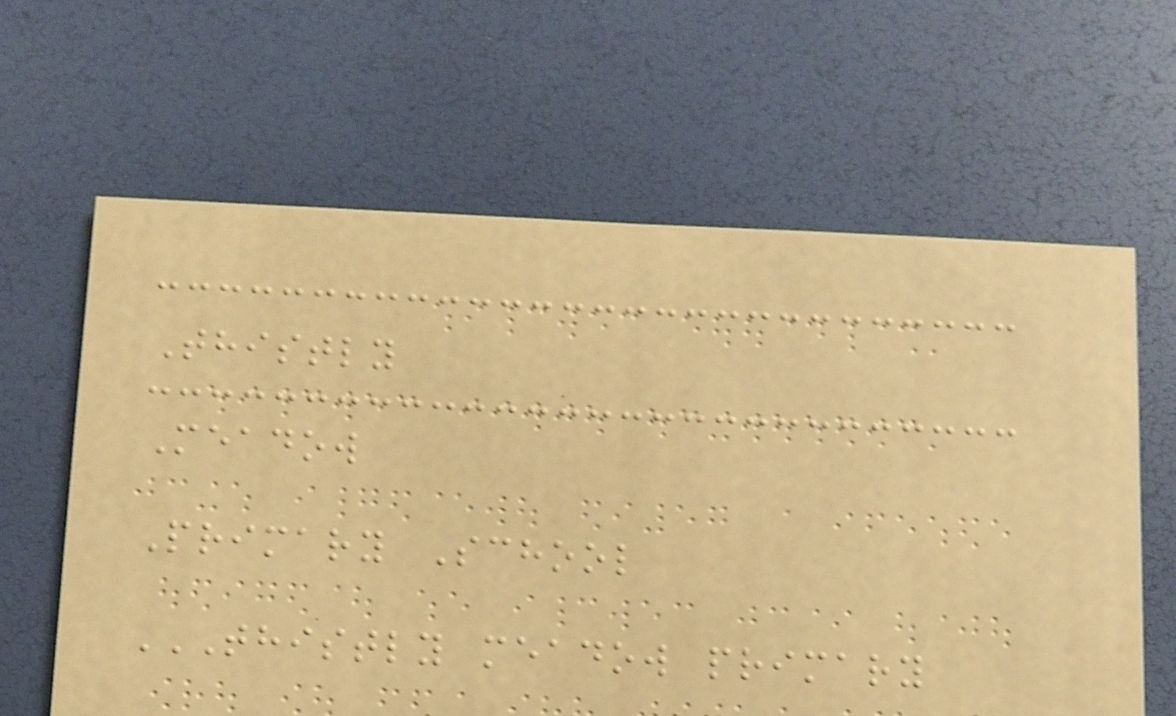Thistly
Meadow
Primary School
THISTLY MEADOW PRIMARY
